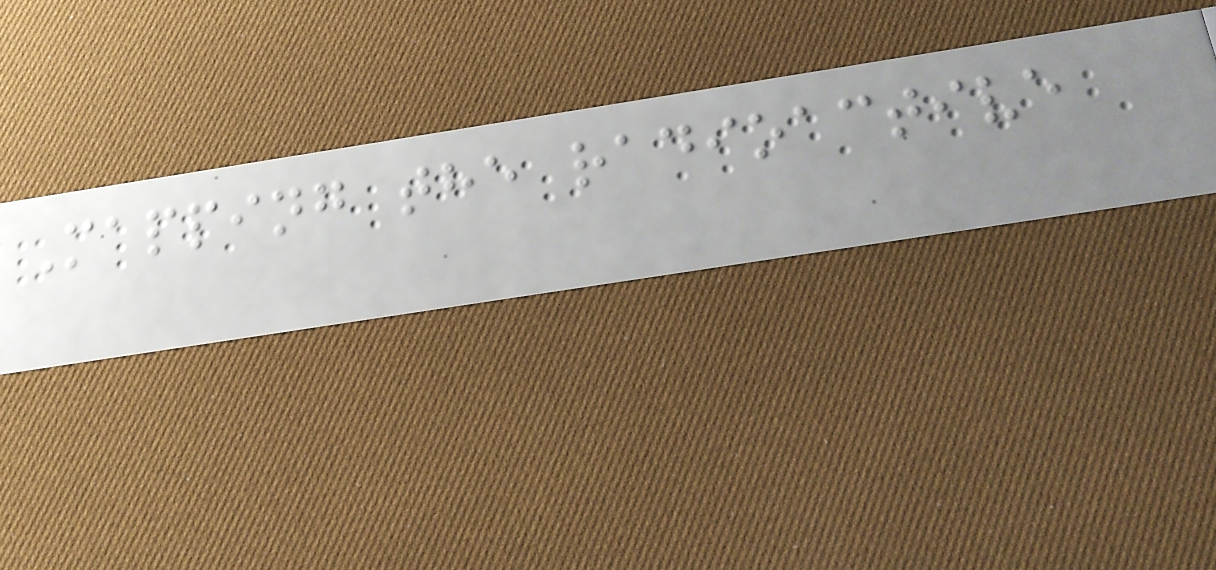Mapping the radioactive
